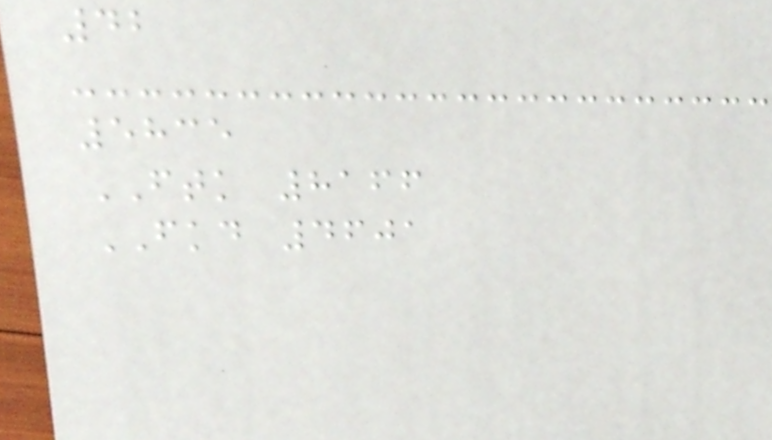42
5835
FTK 8166
FKD 4601
